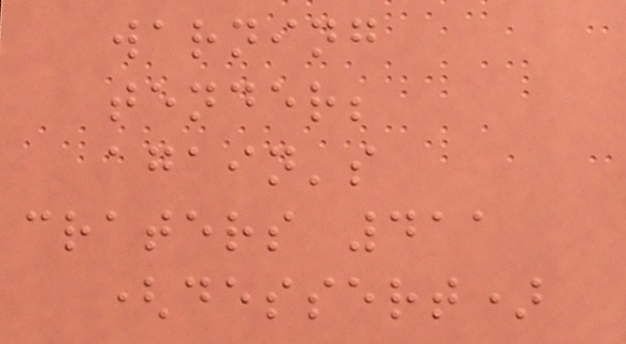warning
tender;
again's
craters 411
(dessert)
